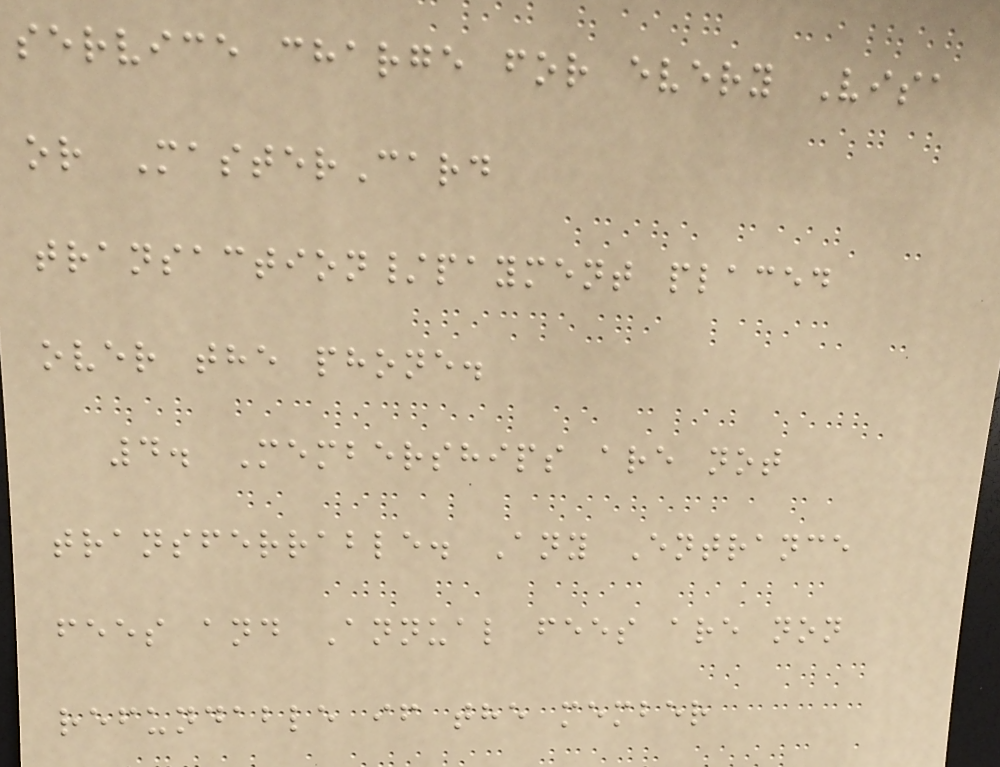service charge for every Visa
or MasterCard
transaction/payment placed
over the phone.
4. Memberships are not
transferrable. Any Entrance
fees and Annual fees are non
refundable if the member
